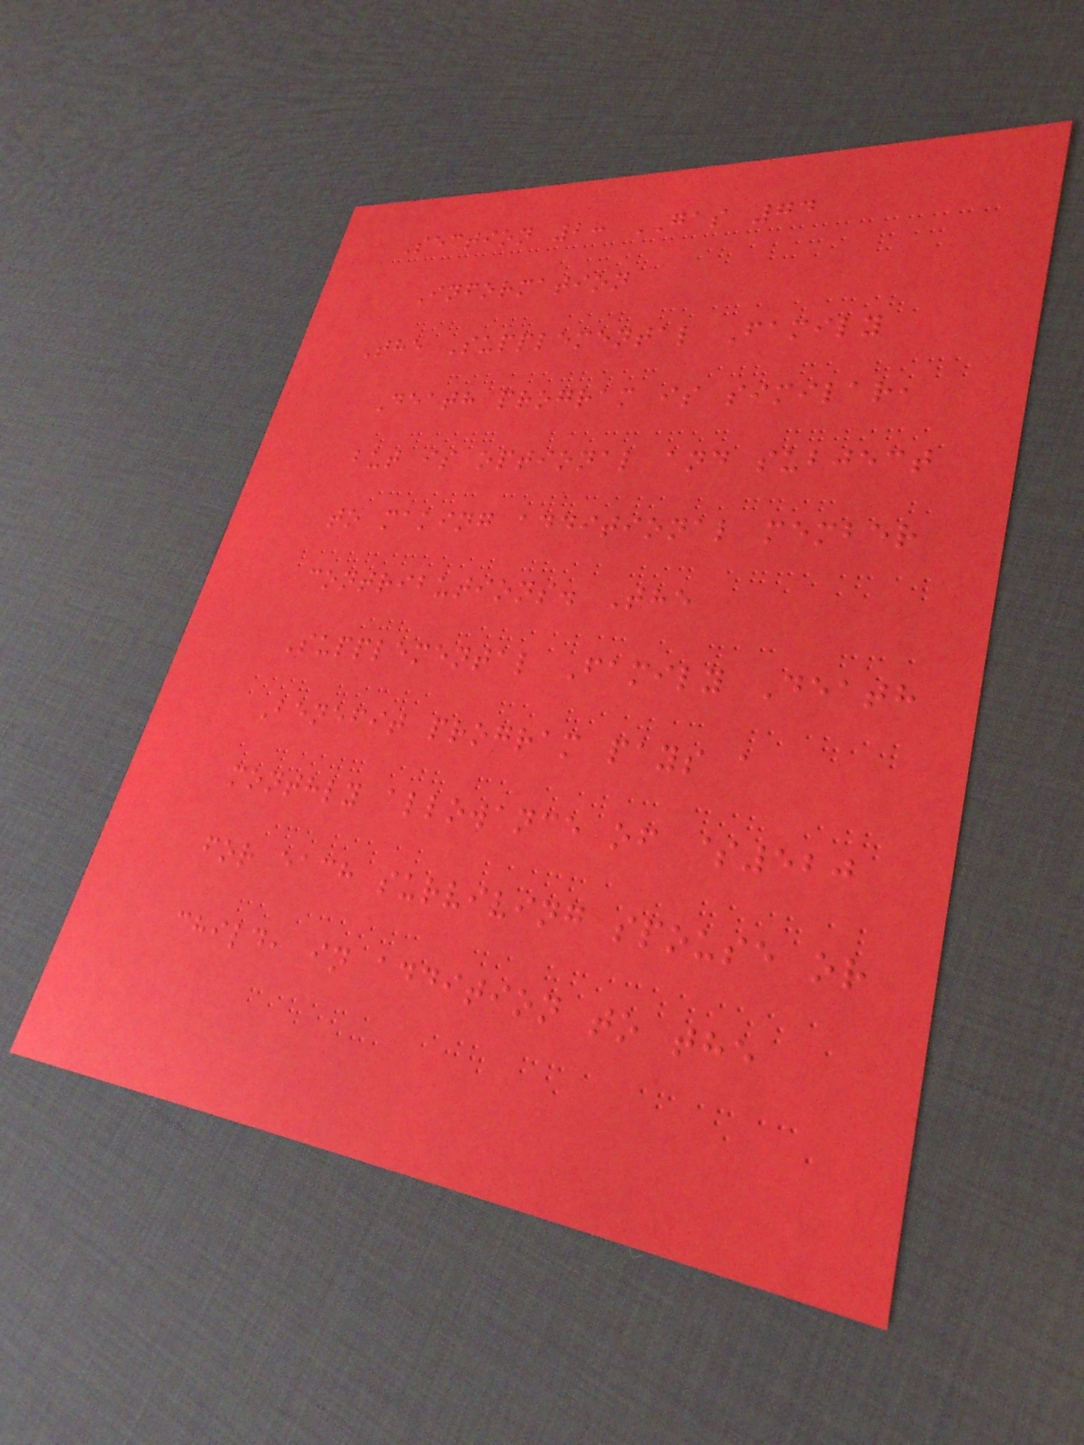Section 2: GAS 74
Information
The Supplemental Family
Death program is similar,
but is optional and subject
to making additional member
contributions. The
Supplemental Family Death
Benefit program pays a
monthly allowance of $520
for each surviving spouse or
child, in addition to the
